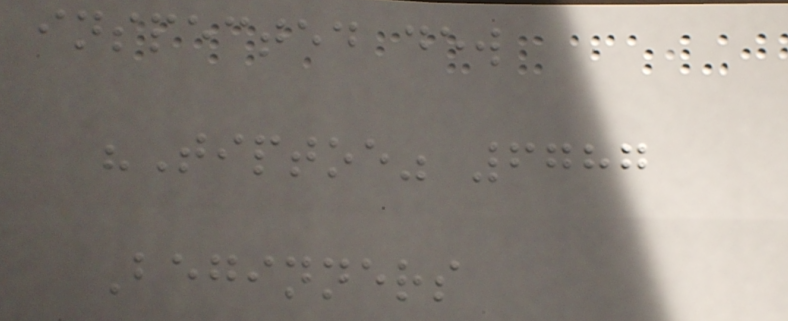inspected dew
"Tiptoe" 6787
Beginners
